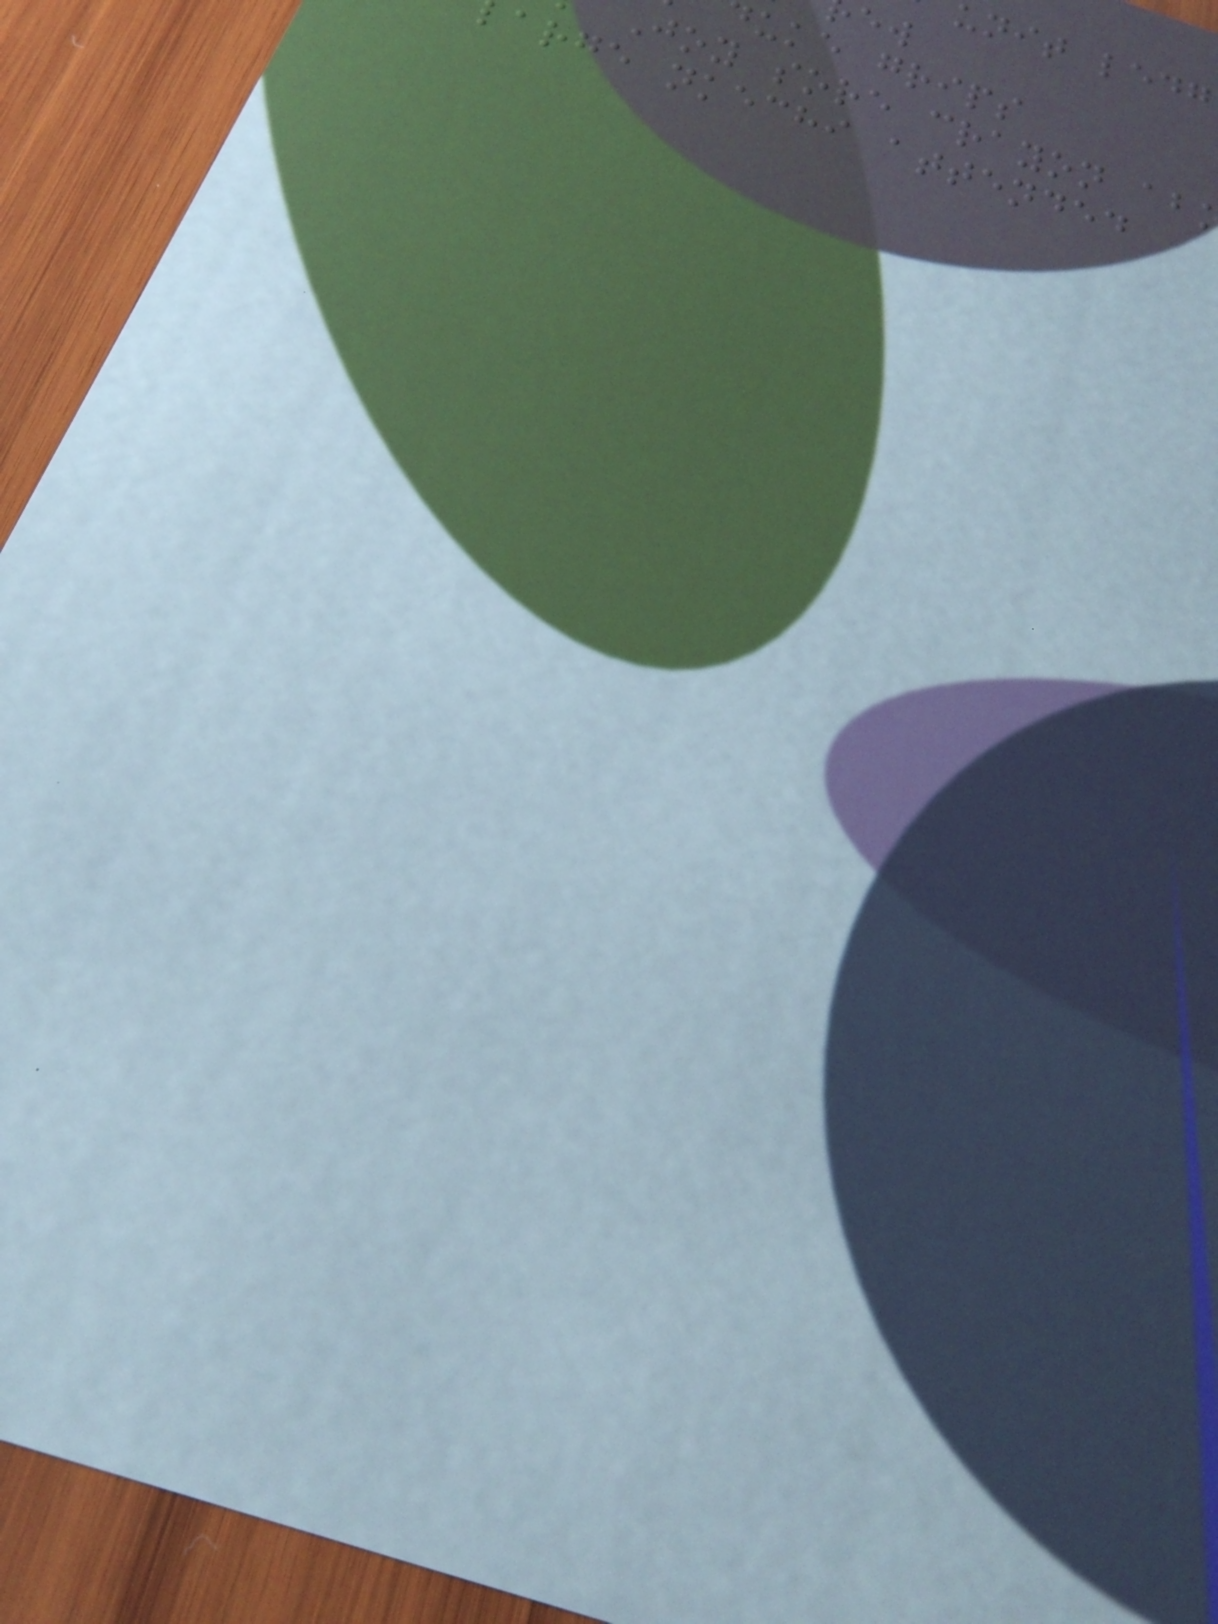unit ledg
uke grips
Joy sore crayon ab
arge nkechi attended
